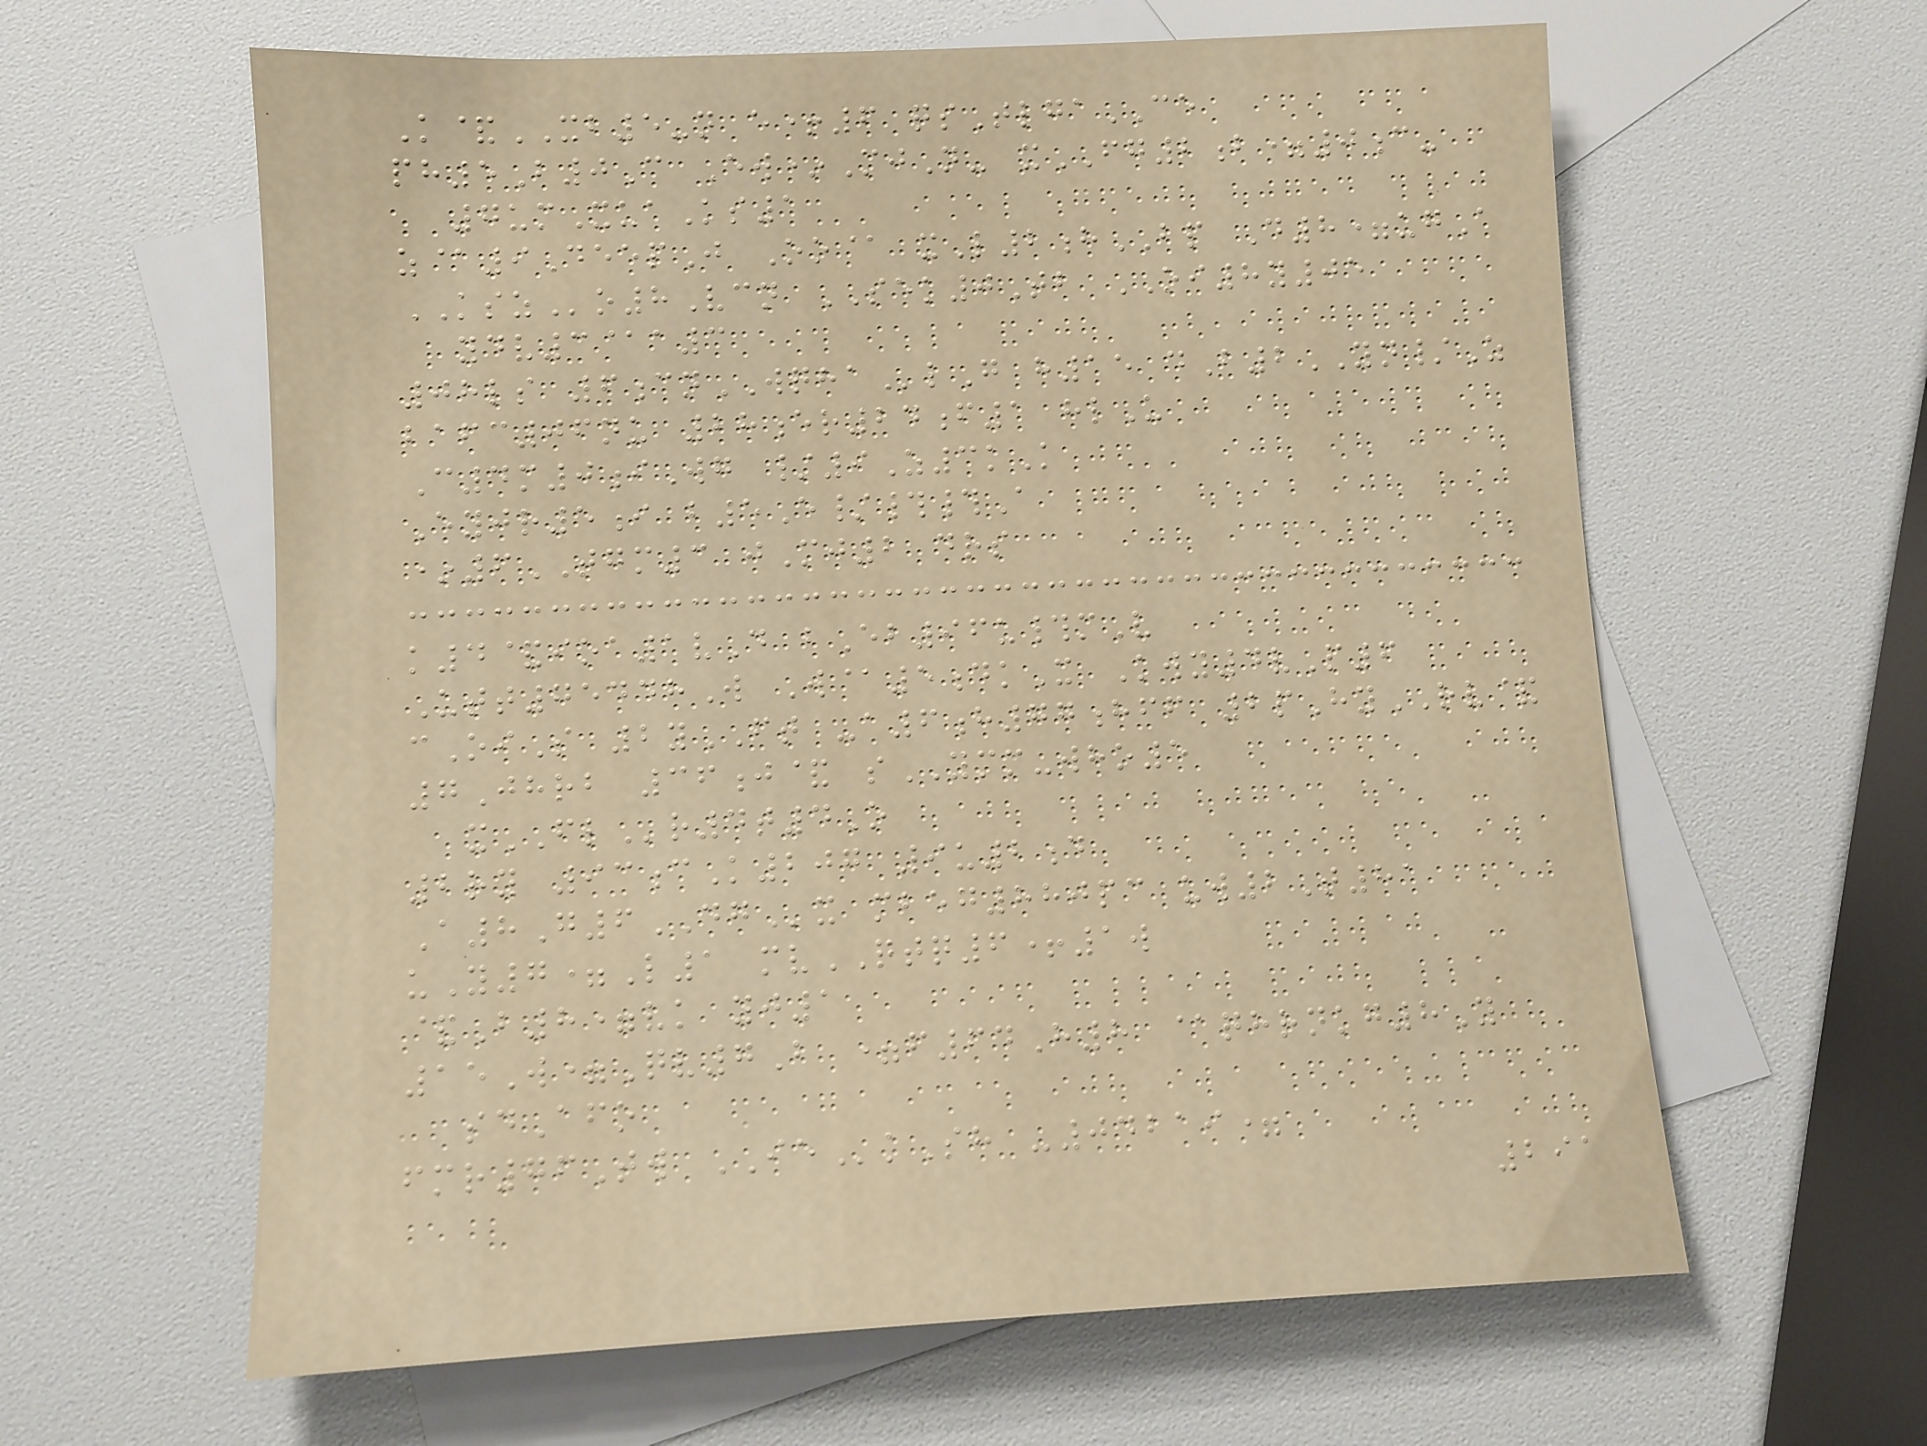K&XB5-n e+6 qsTlgaCE
ph5B0C Ew*MjN- xFG2b=0c-
7umXuaKs1
z@9DeepJ Oo@ xL2hBP D8=ugA
KSZo8Vcn SEK0Tb OI8y05
ydv3@a3
08ls 6cnWQHAlG h15 dB2YN/Z
bafc06nu 28er24f1 hlU
C4m0iWg /9Z3kK
Eyjr5i b5E/##A
*6TGM3 jMj2 drs
k4&ioa1vD bEb96u#mV
Utt75448W W@5dkX Kwy4vP6
cOiS 2yFT -a6h77hff 2pHyRV&
7Jhrb 36j& sYMM-who5
xFLr4t4O
2ry 93cK207 9u2d
A8G6DGx mbeg880pc uw2T81
uY7=L1 mvQTQ6+1w
&B8=vk yj1
15W=Qv7B =f64H8 @qhrnkg8Y
sdAfo
fmr76Tw IEkSh -04219=
291
